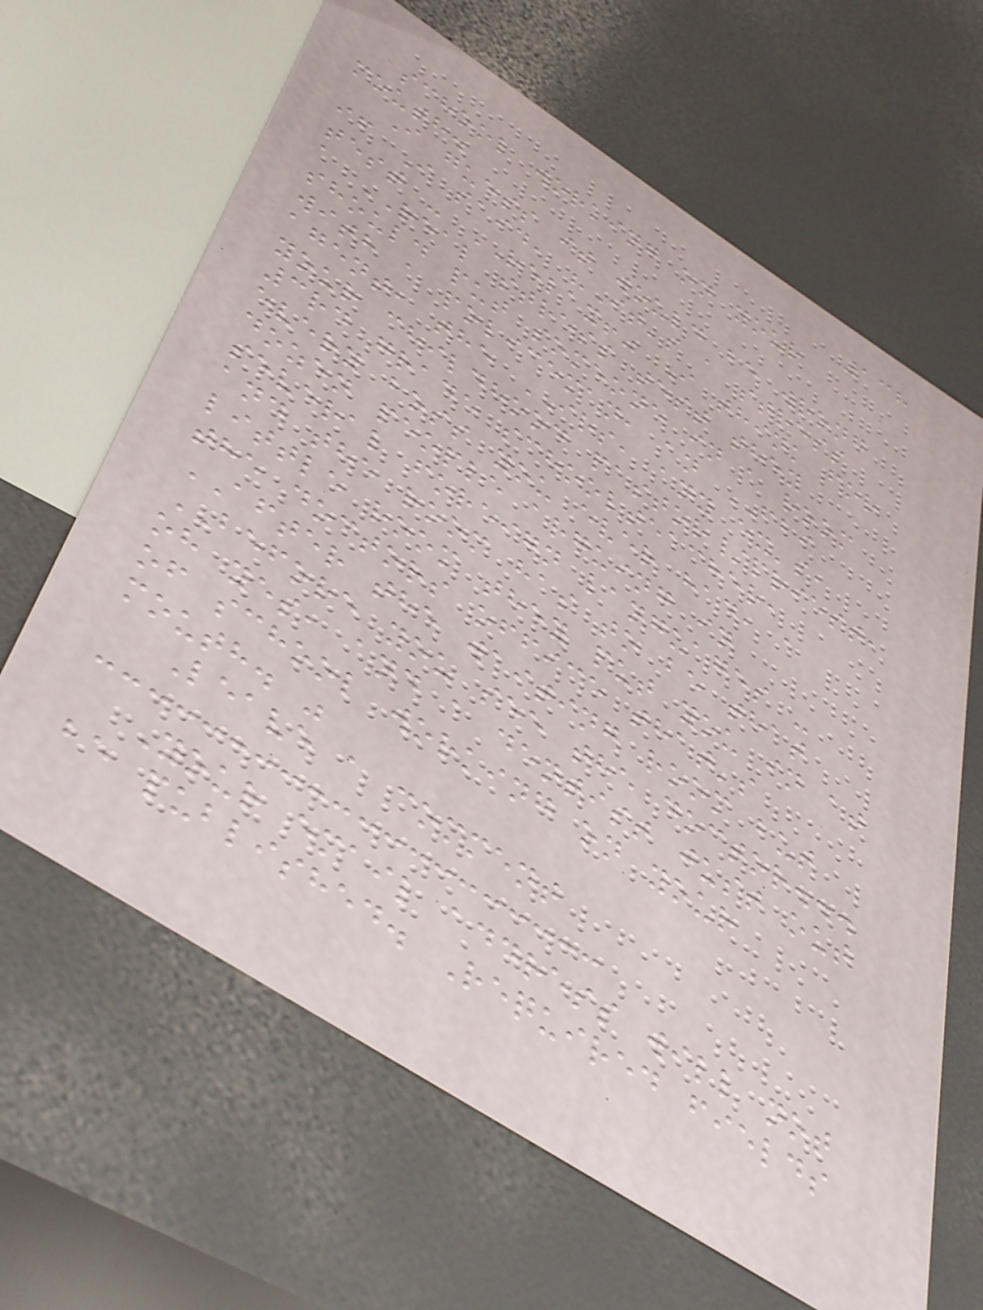138
school working on your
mouth.
I guess it would be wrong
if I said, "It's a stress
test - RELAX!" I think for
a REAL stress test they
should put someone in a room
with a policeman, an FBI
agent, the IRS, any ex's,
your childhood pastor/priest,
3rd grade schoolteacher,
every boss you ever had, a
dozen people arguing in
several foreign languages -
and the room has to be that
little room they put you in at
the doctors office that's
AFTER the waiting room but
BEFORE you see the doctor...
oh yes, and a dentist just out
of school working on your
mouth. "
Leave a comment
Your email address will not
be published. Required fields
